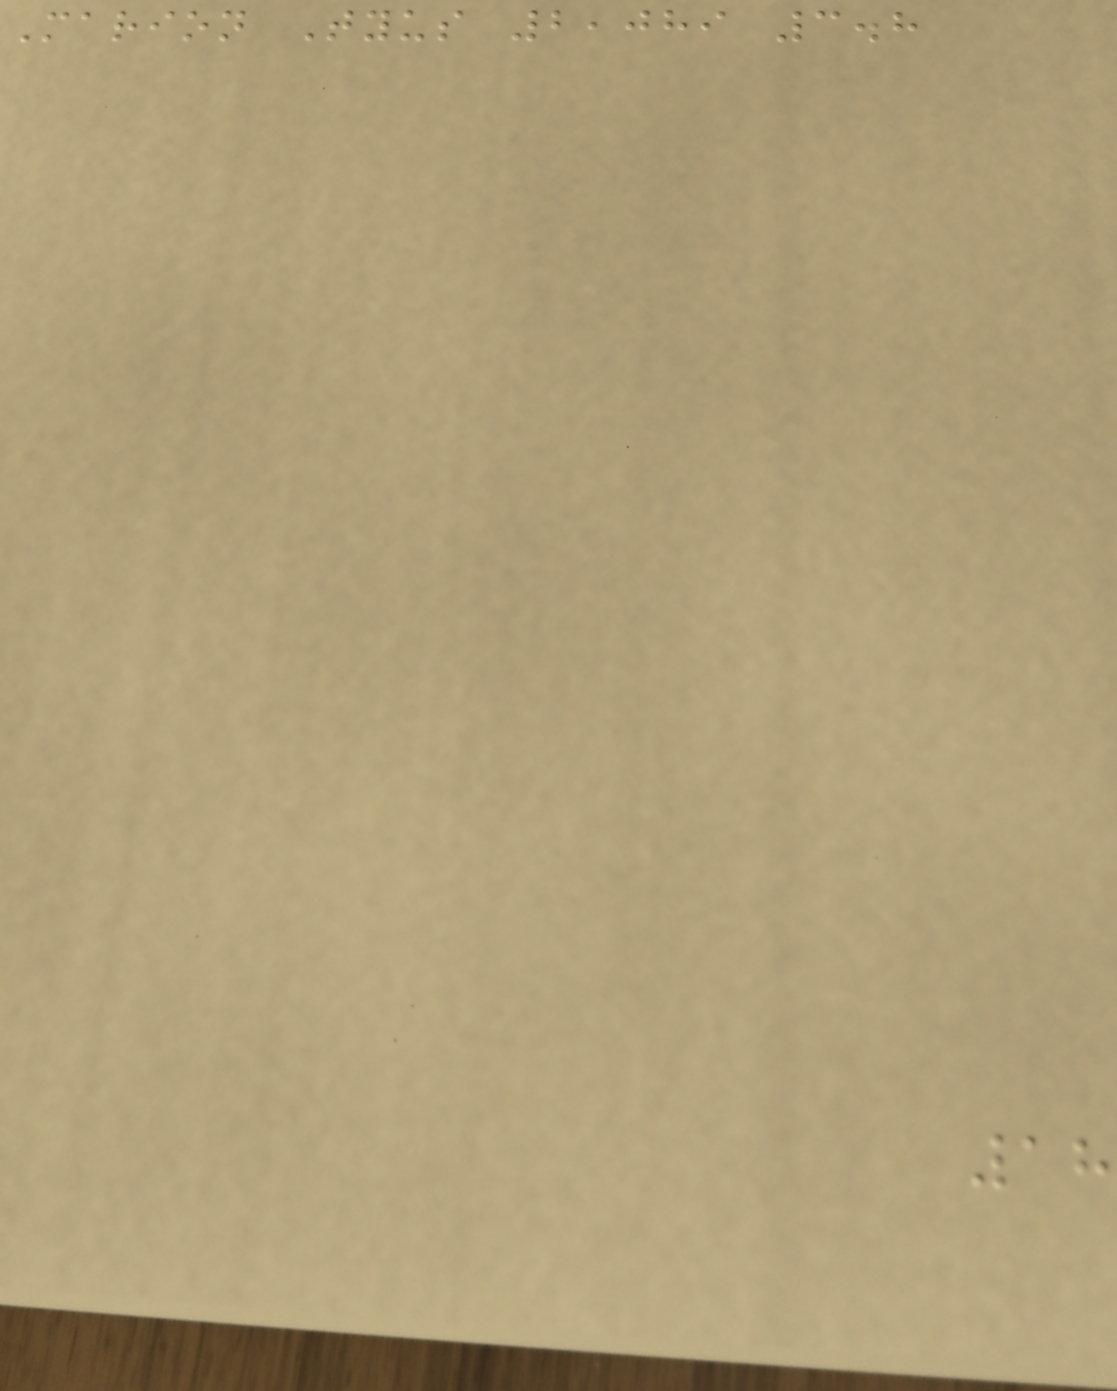Marion Tyus 2,089 3.8
18
